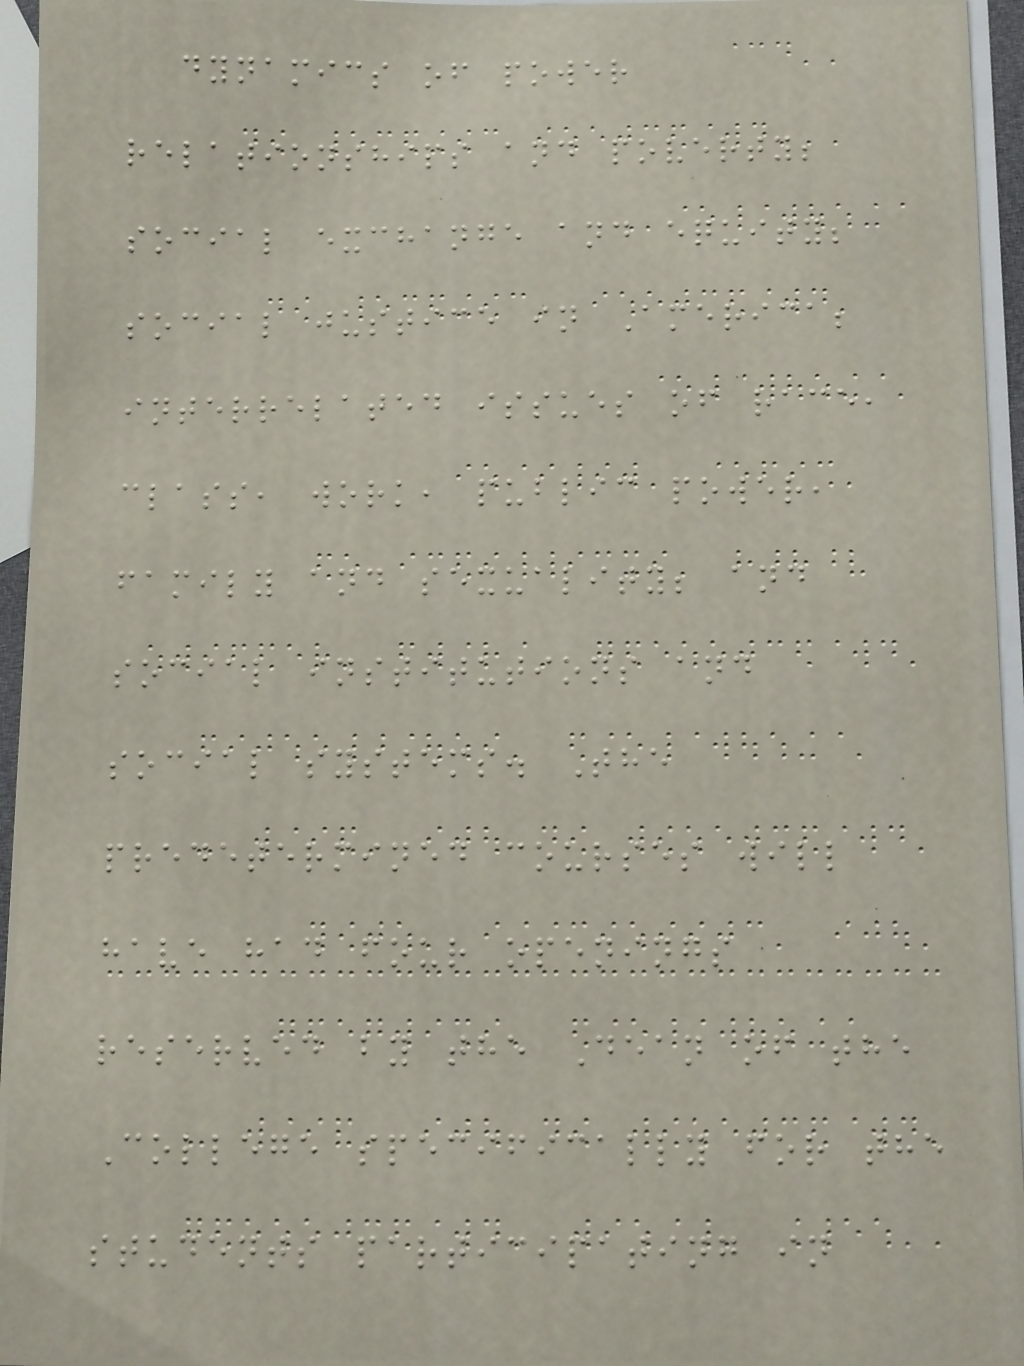dynamics of power
relationships and poverty;
social exchange and equity;
social justice in America;
interrelated issues of race,
class, work, public power,
family and sexuality; and
social institutions and
social systems. The
predetermined courses will
have had four openings
reserved by the Dean of the
College specifically for the
students participating in
